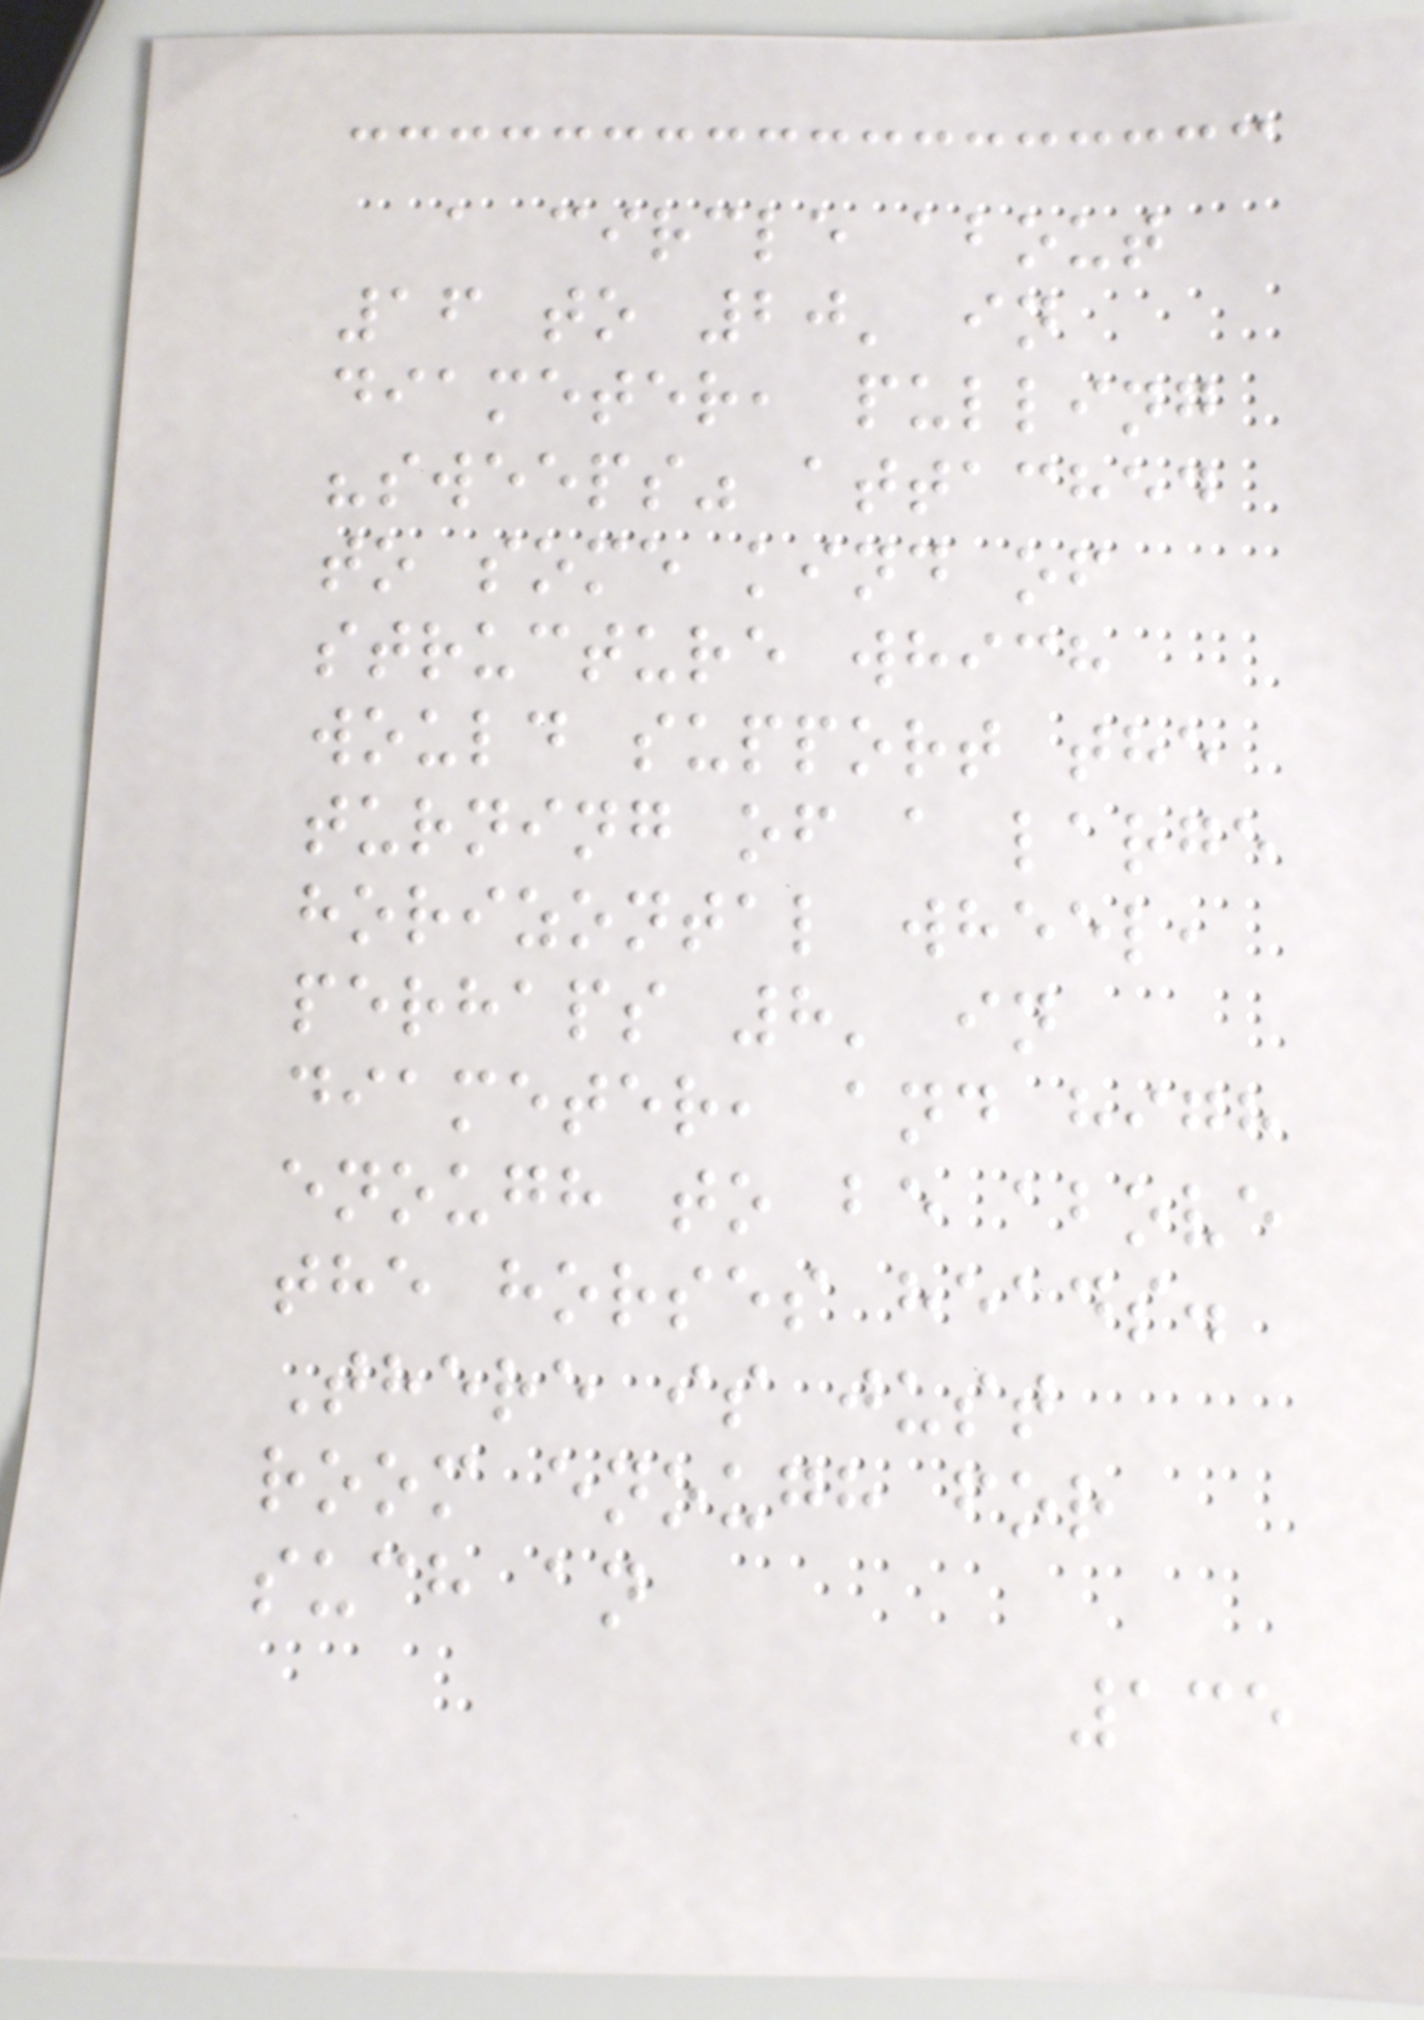a circle about
16 to 20' in
diameter, pulling
"sweeps" attached
to some kind of
structure which
would support the
turning of a large
horizontal wheel,
perhaps 8' in
diameter, and high
enough to be above
the horses heads.
There is just
room enough for
such an
135
